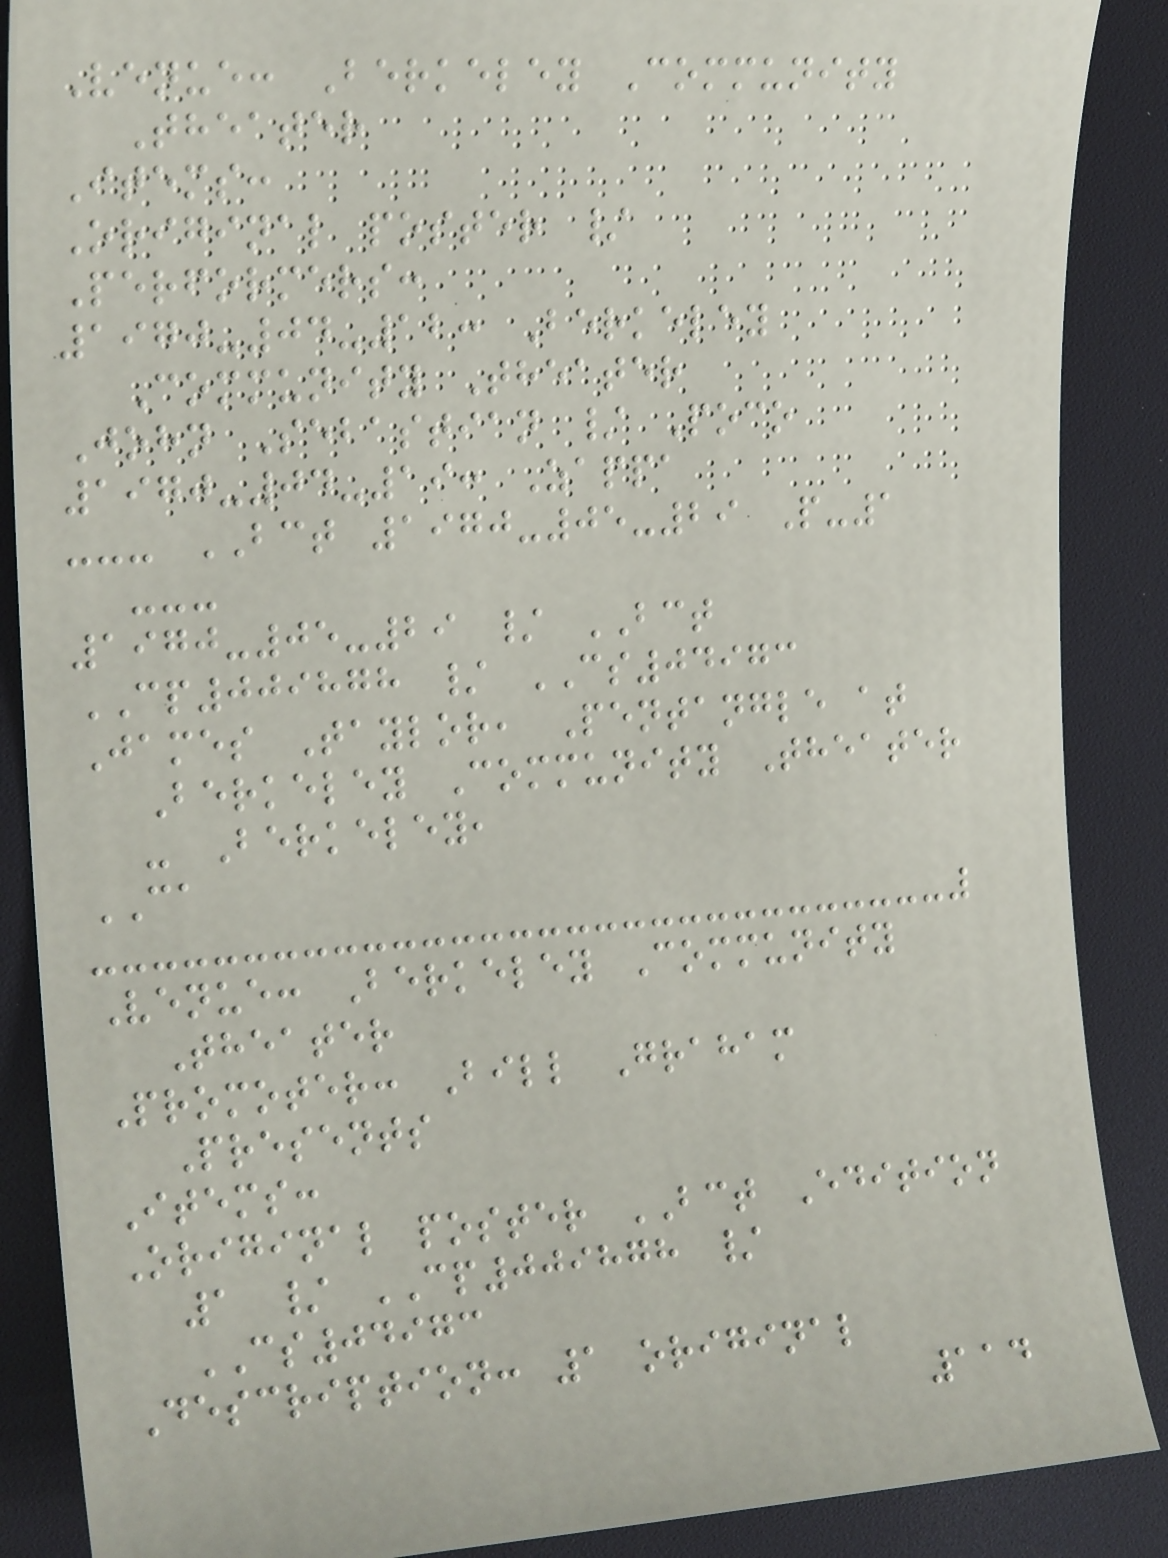Venue: Berkeley Community
Theater
Items:
Original poster /
Performers:
1970-04-12: Berkeley
Community Theater
John Sebastian / Poco
1970-04-19: Zappa
--- BCT 1970-05-29 P-1
---
1970-05-29 / BCT
CP009878 / CS04973
James Taylor, Pentangle at
Berkeley Community Theater
- Berkeley,
CA
Venue: Berkeley Community
Theater
Promoter: Bill Graham
Presents
Items:
Original poster BCT Edition
1 / CP009878 /
CS04973
Description: 1 original
114
